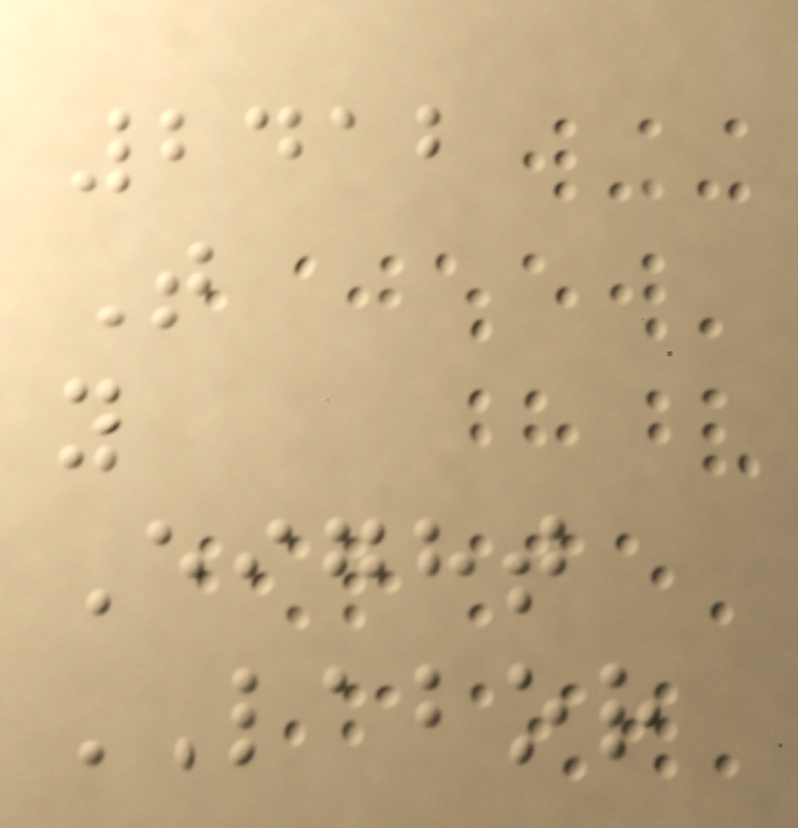2412
T
y
Eight
LABOR
